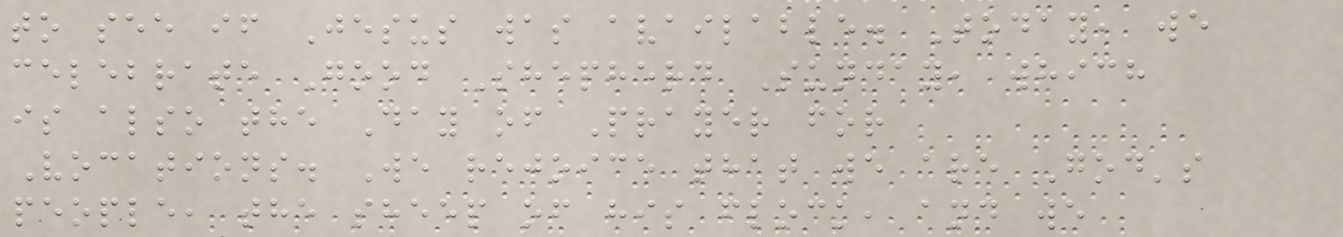to see if Jesus was available. Today, we
celebrate Good Shepherd Sunday, which
is also the Day of Prayer for
Vocations. We rejoice that we are God's
people, the sheep of his flock, and we
